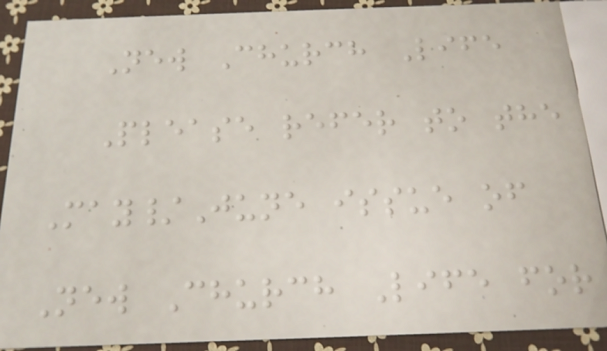New Church Life
Please refer to the
May/June issue of
New Church Life for
